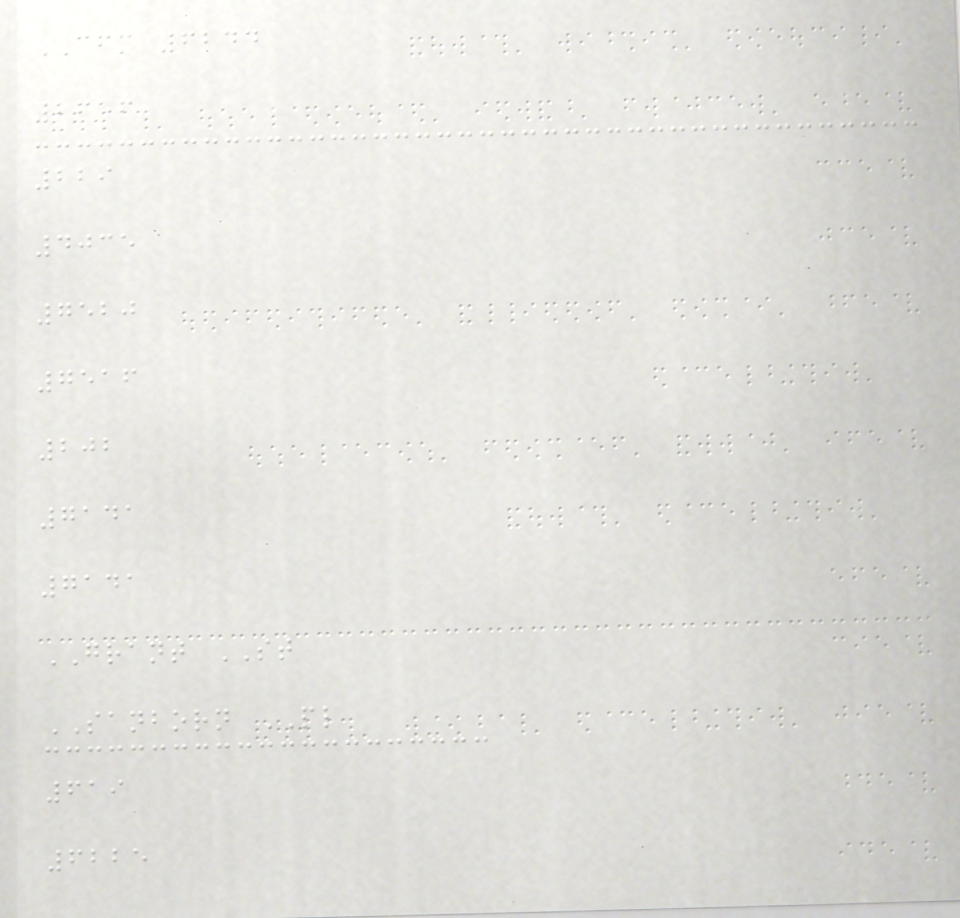CFM 6244
2656
229
4035
7520
7516
202
7141
7141
GRANT ST
SANBORN PL
619
6225
